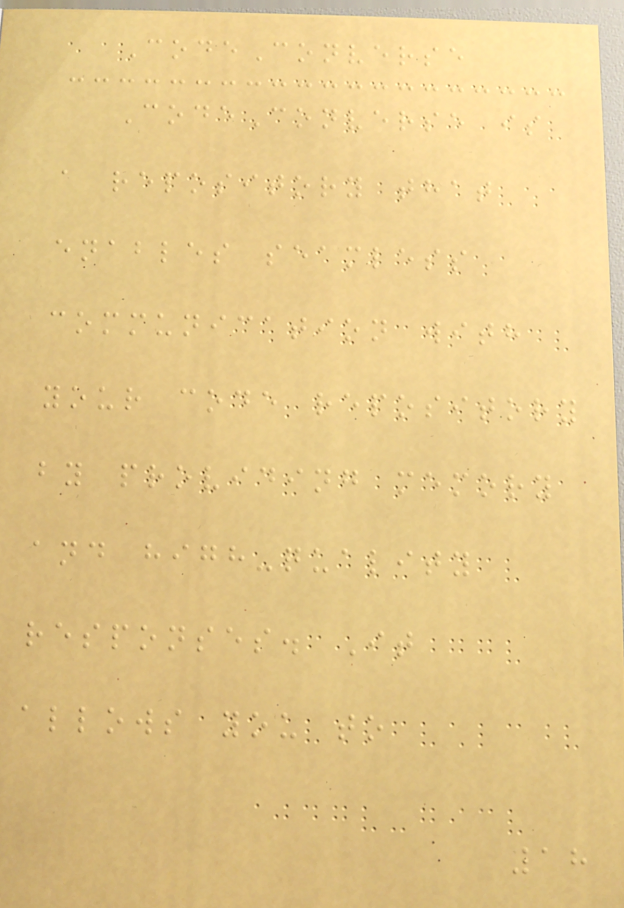CodeConverse
CodeConverse is
a repository that
enables seamless
communication with
your code repository
by providing memory
and high-quality
responses. It
allows you to
18
